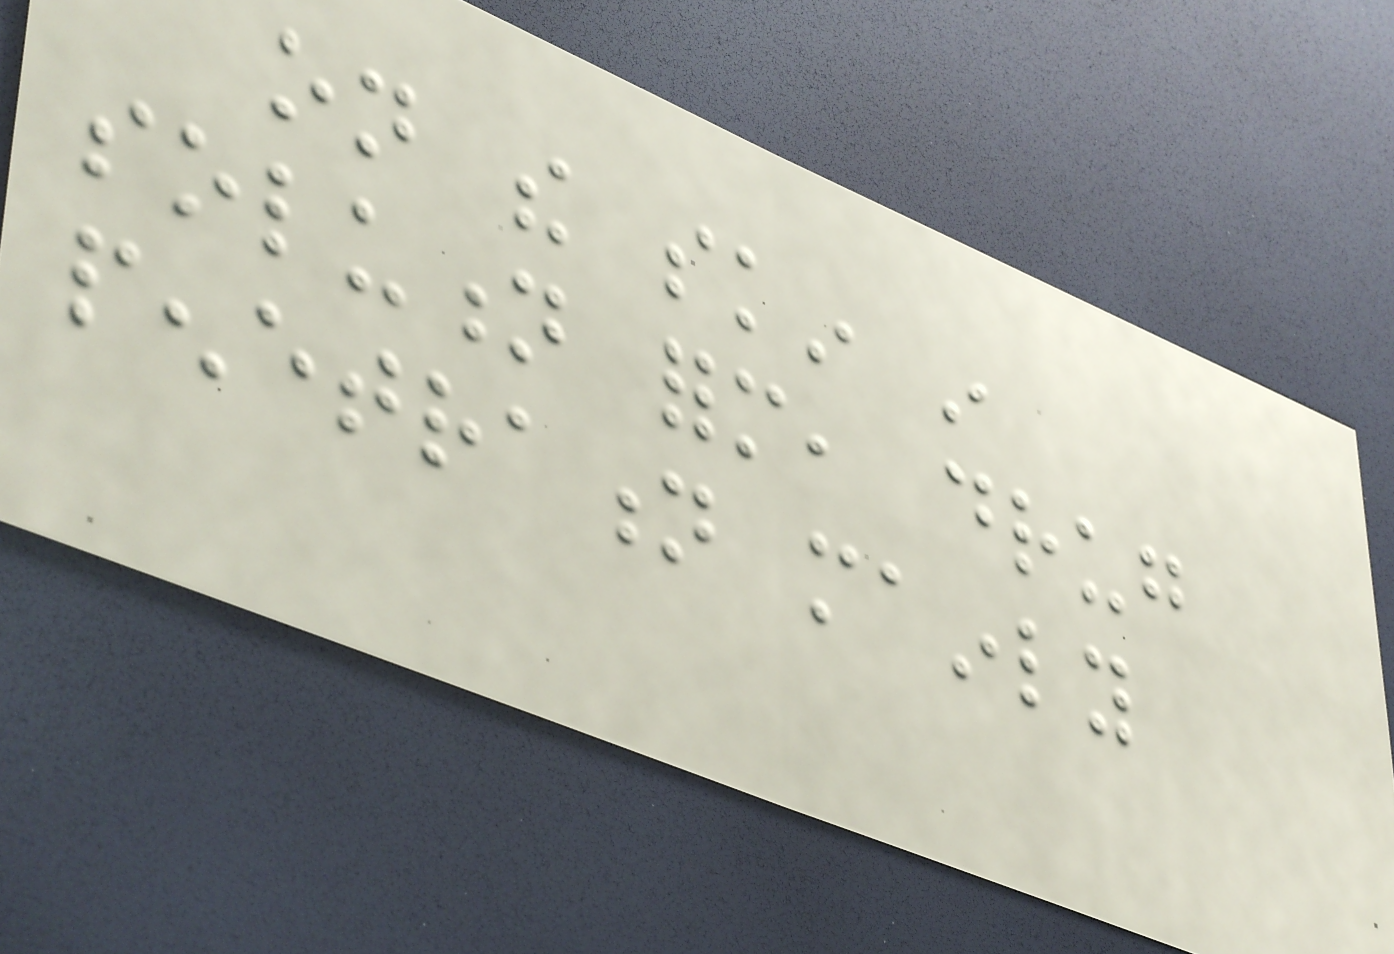on the skin in
solution form, drug
penetration mainly
